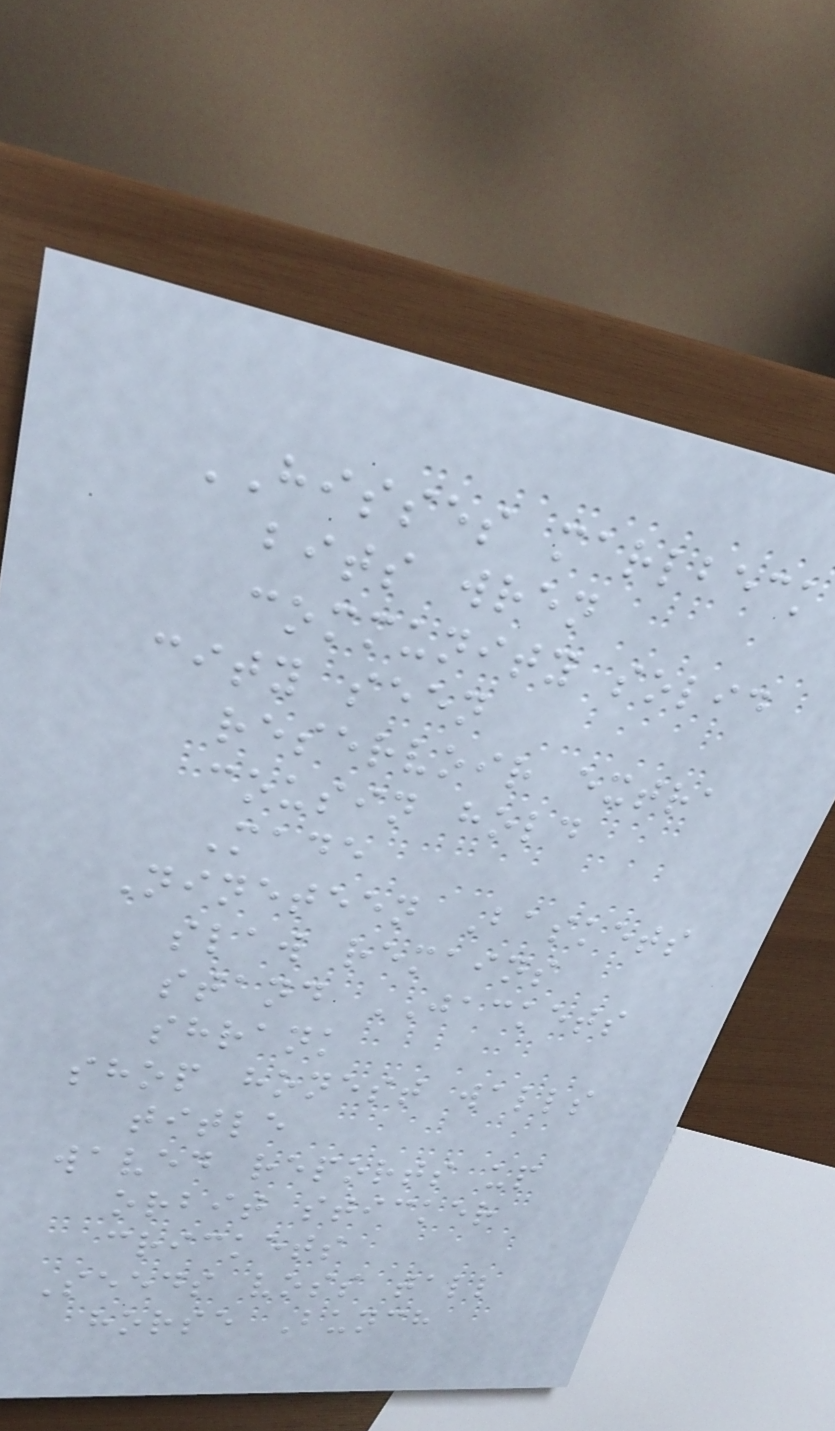HISSES marlbeck
bits wren
community solid
city seen
reservoir extra
cousin hold
Made
Nineteen Baskets
slaw remains
stand JACKETS
shrank
shop honest walls
title
waved reports up
orbit sticker
crickets
Seeds voss tall
horse Bunch
